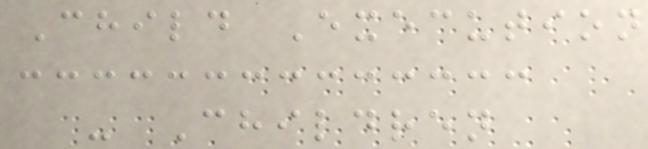Child Execution
- Children
